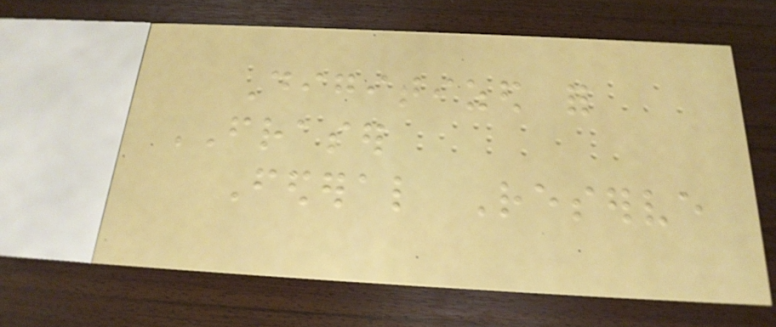Digitized for
FRASER
Federal Reserve
